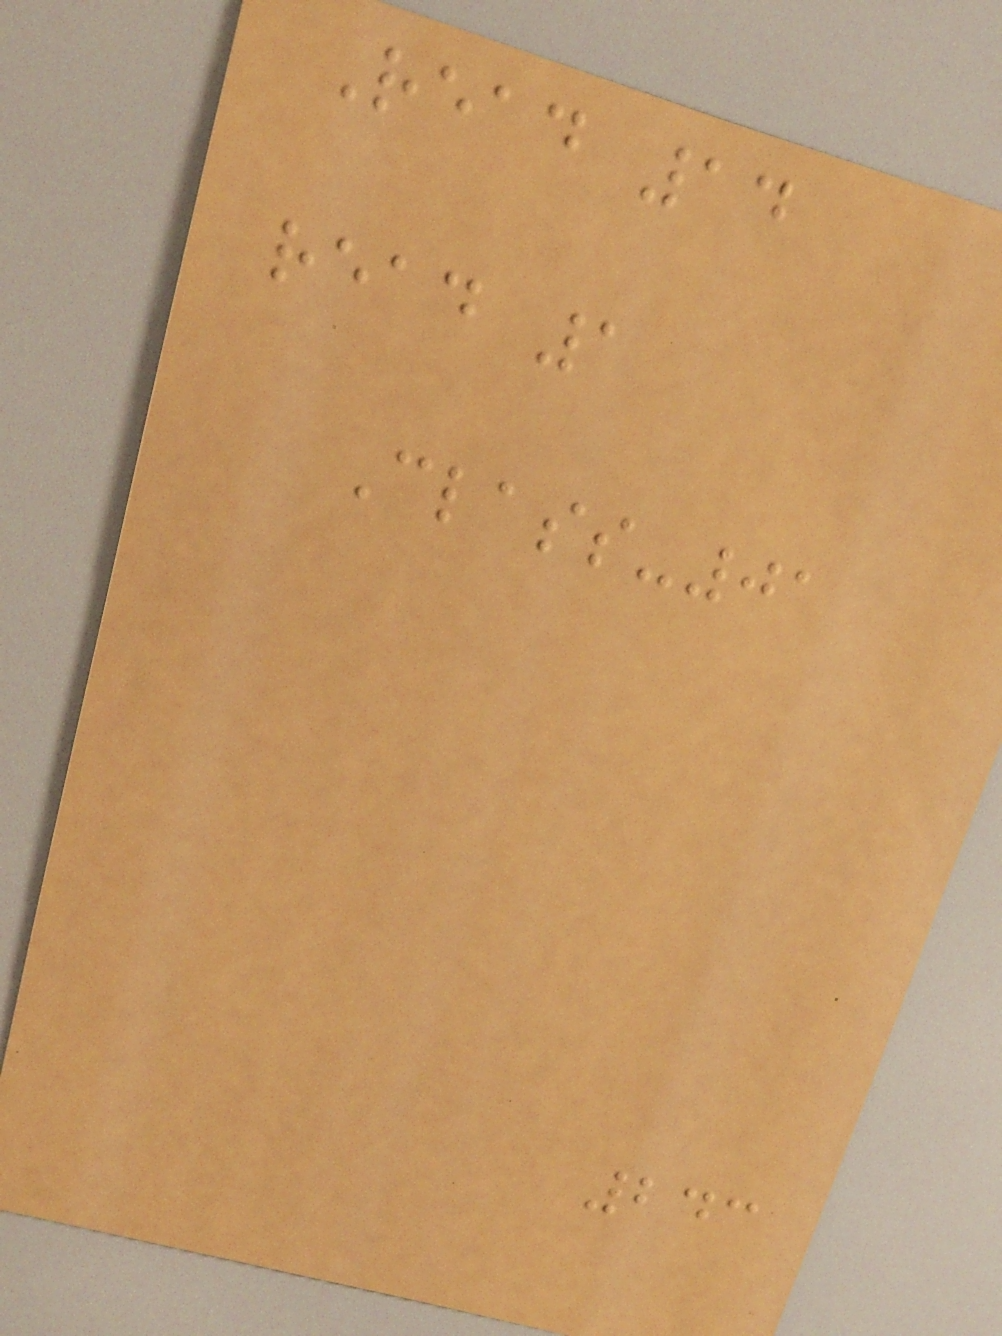Read 14
read 1
Class-01
243
